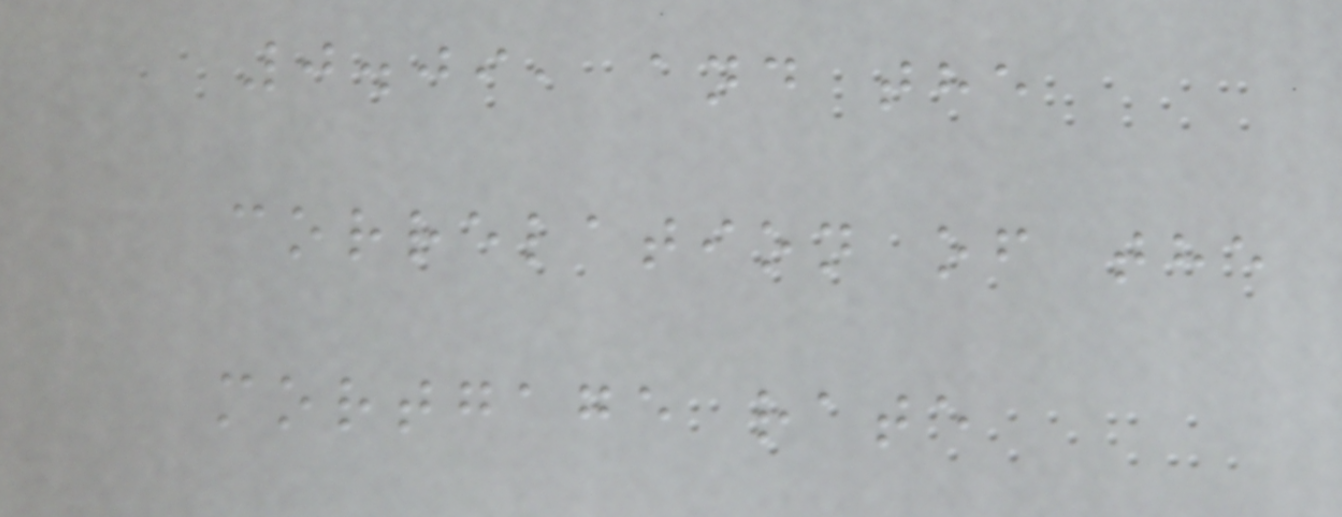0.09, and the
correlation of the
mortgage rate
